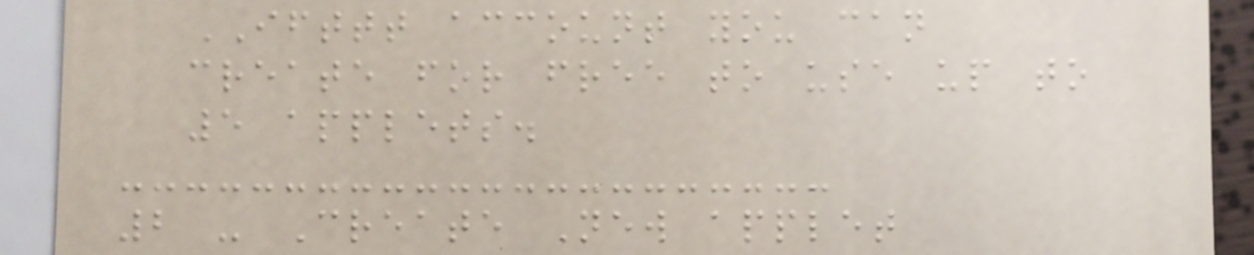IFTTT account you can
create for free to use up to
5 applets.
2 - Create New applet
